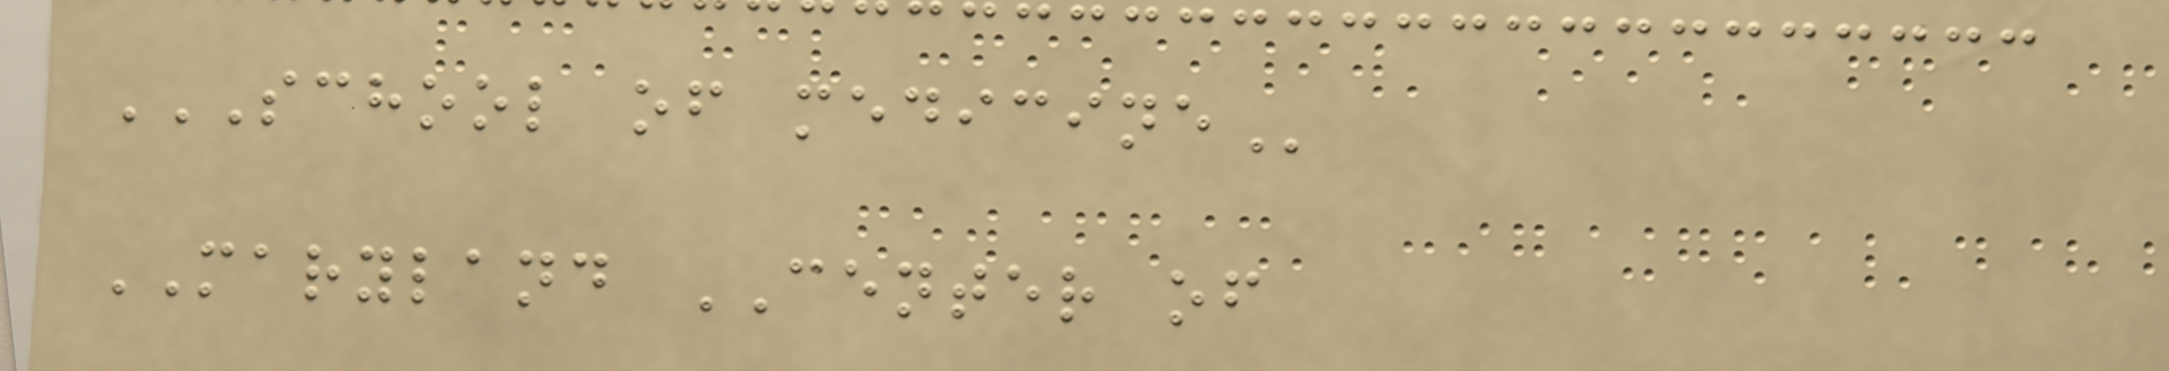SCHOOL OF MEDICINE
MARYLAND CENTER of
